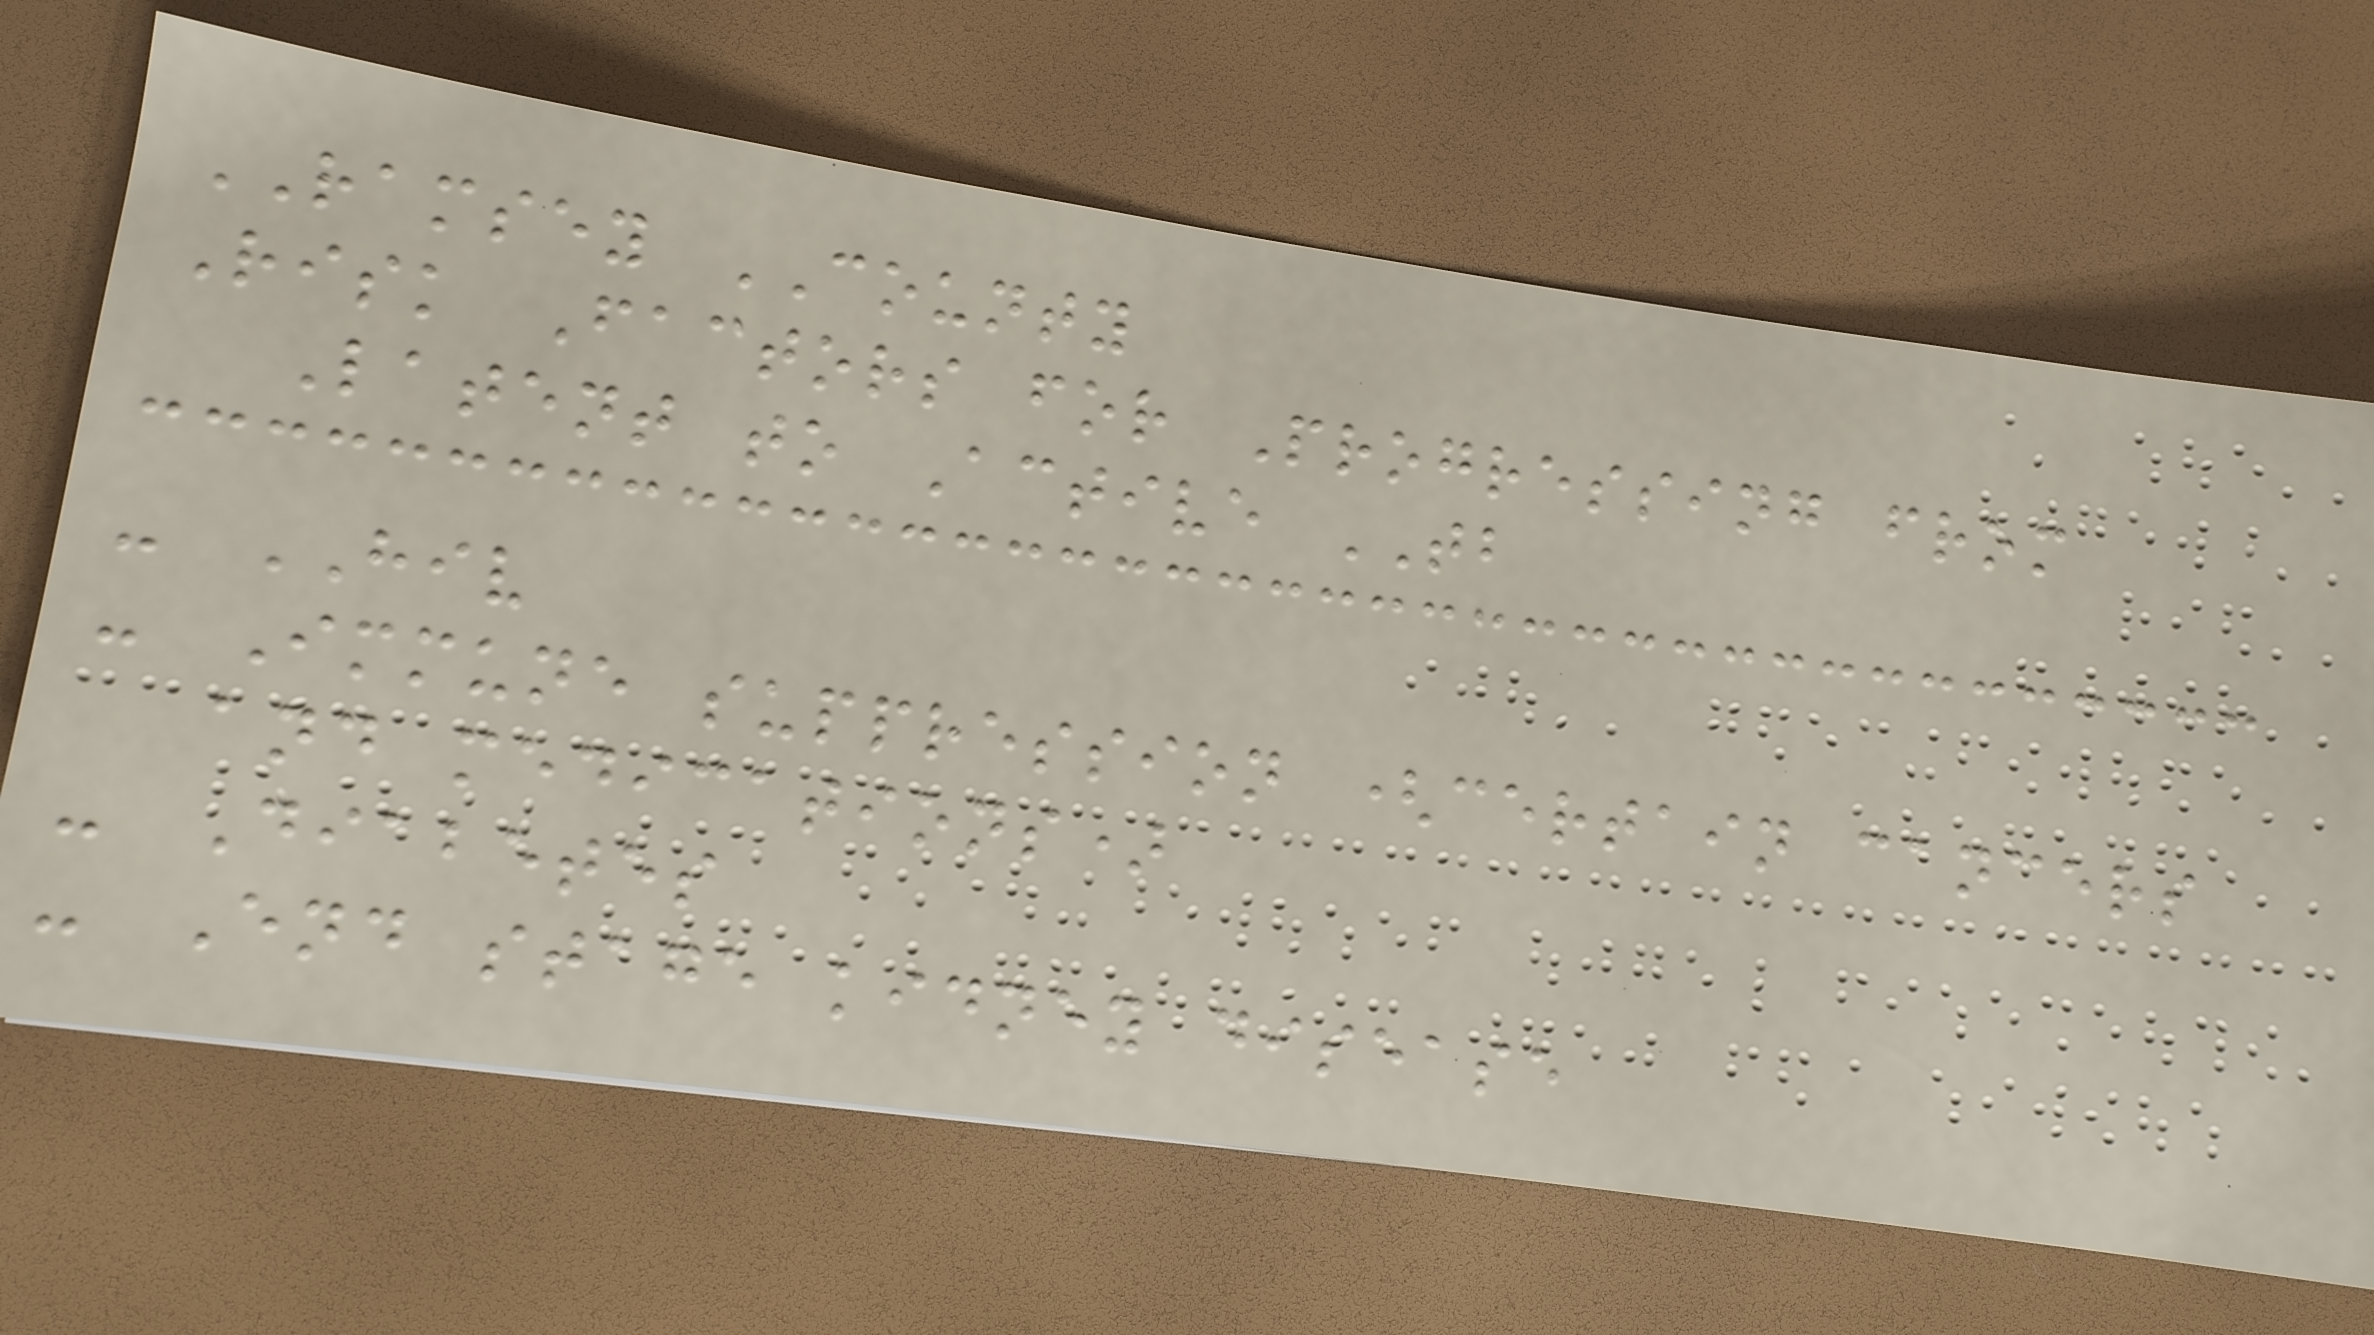RAMSEY COUNTY
Risk Factors for Progressing from
Latent to Active TB
- HIV
- Immune suppression (certain cancers
and medications)
- Diabetes
- End stage kidney disease
